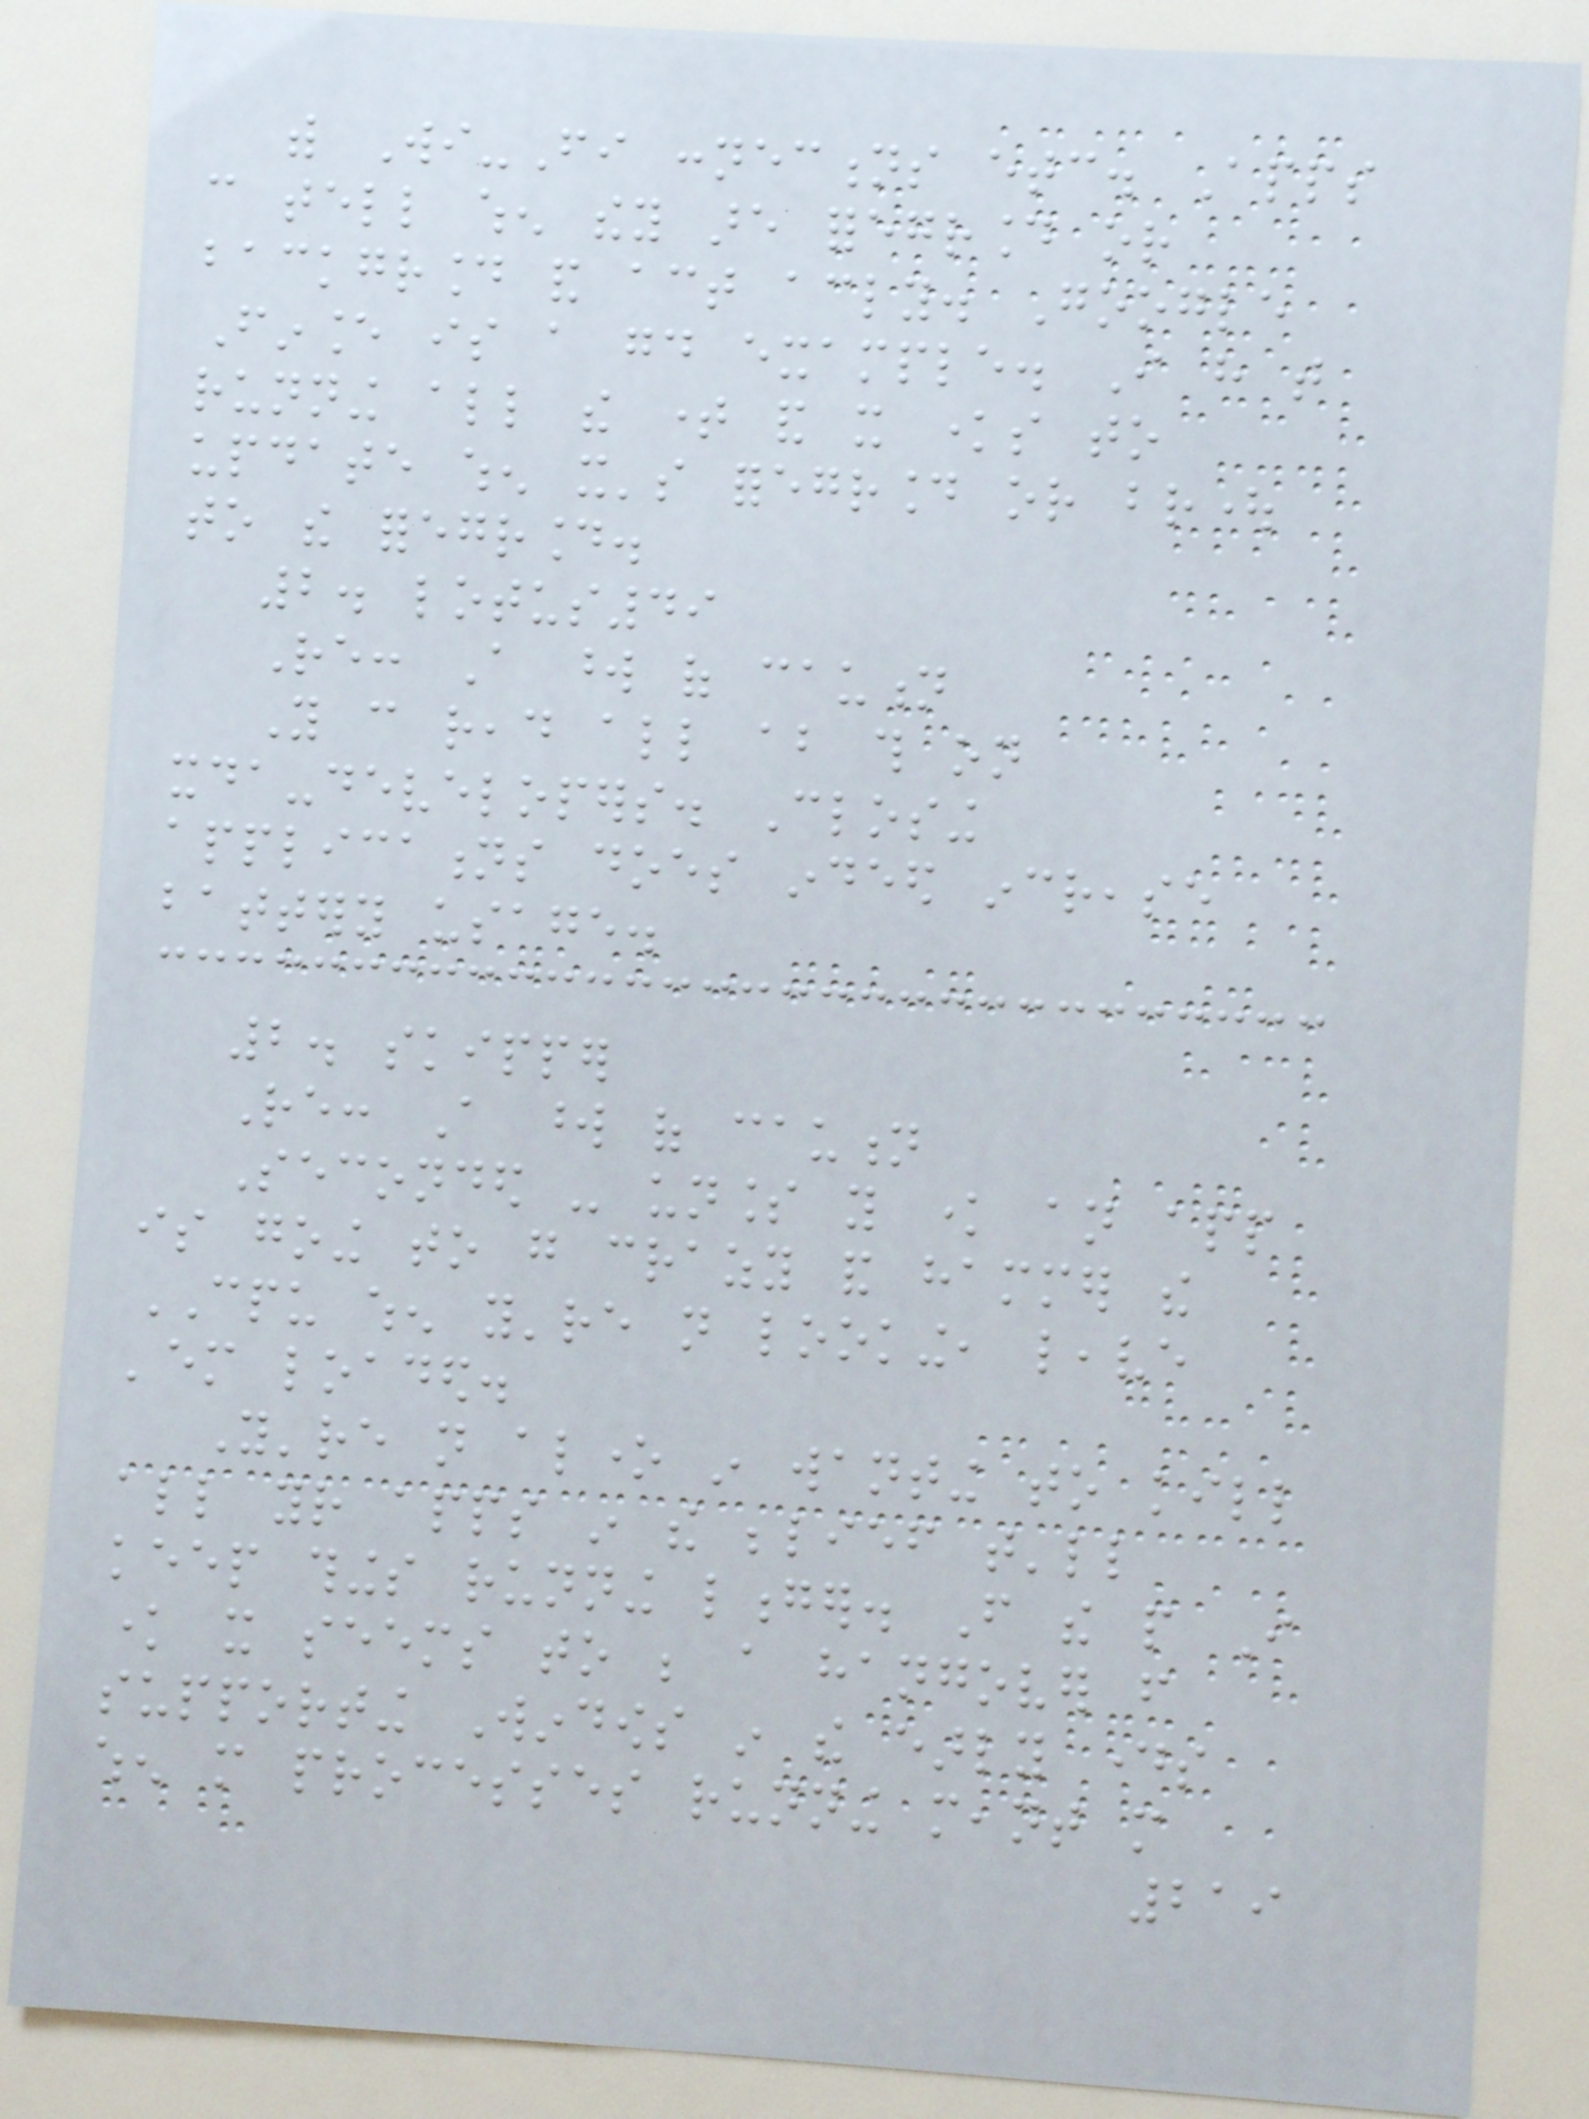with Wi-Fi connections etc. Apps
can tell when they are foreground or
background and act accordingly. Google
Finance is a good example. I have that
running all the time and it knows to
update when it's foreground or brought
to the foreground.
2. lotus49
Re: A word of caution
You can read all about this on
xda-developers. Closing
applications does indeed increase
battery usage.
2. skipper
Re: A word of caution
Seconded - unless you know an app
is going to go crazy and hammer the
CPU when you're not looking, leave
'em loaded.
You're not alone in wanting to kill
all your apps in the belief that'll
keep things running longer. From the people I
know it seems to be a hangover from
supporting Windows in the early days
when more processes running meant more
219
